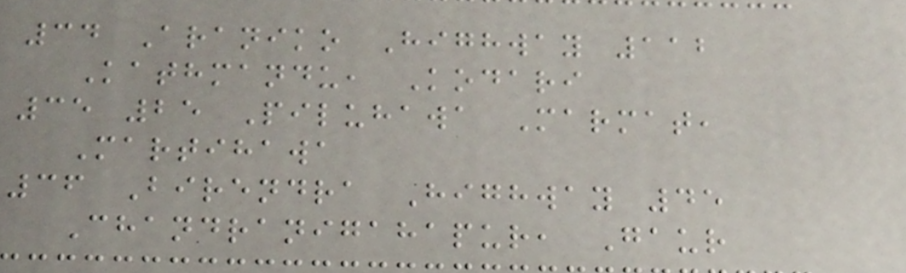34 Araniko Highway 112
Kathmandu, Kodari
35 25 Piluhawa Marmat,
Martihawa
36 Birendra Highway 45
Chandranigahapur, Gaur
